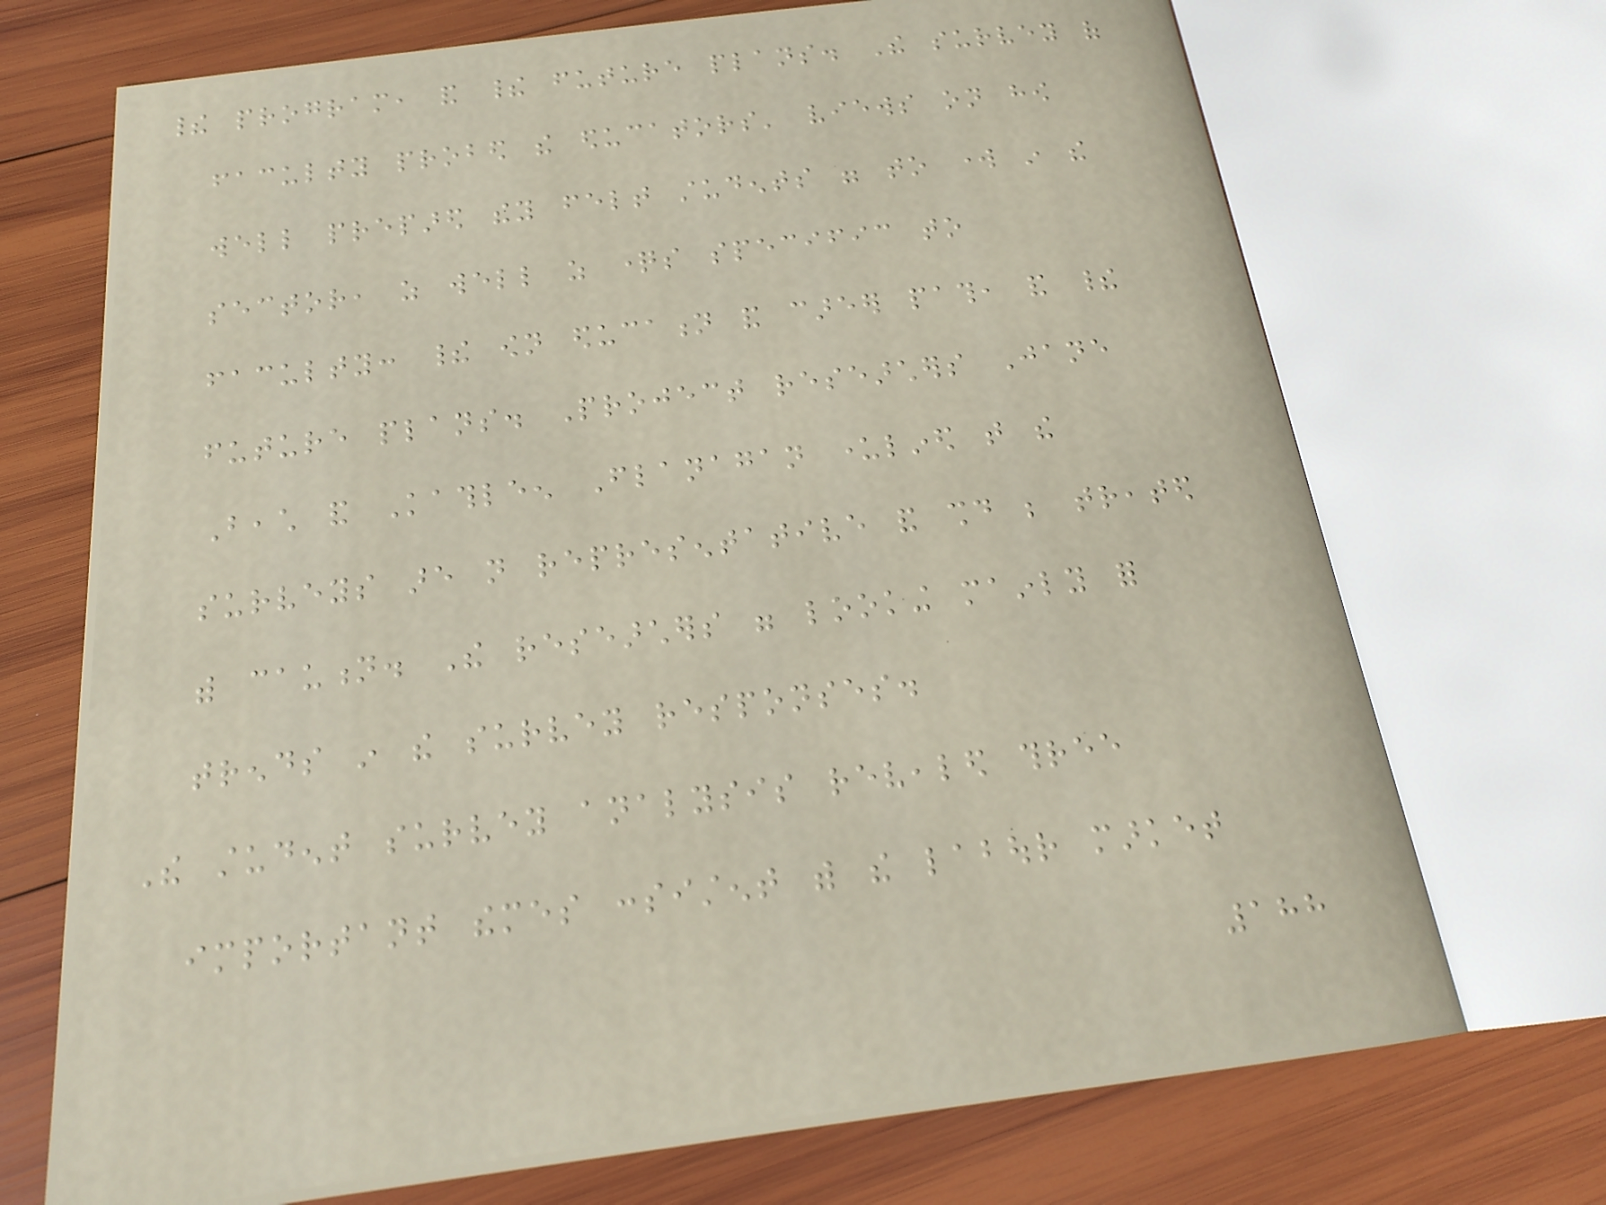their program, and their future plans. The survey of
faculty probed the educators' views on how
well prepared they felt students were to work in the
sector, as well as questions specific to
faculty: their own education and career path, and their
future plans. Project researchers Jane
Beach and Kathleen Flanagan underlined that the
surveys are not representative and should be treated
with caution. The researchers were looking mainly for
trends in the survey responses.
The student survey analysis revealed three
important themes consistent with the labour market
188
